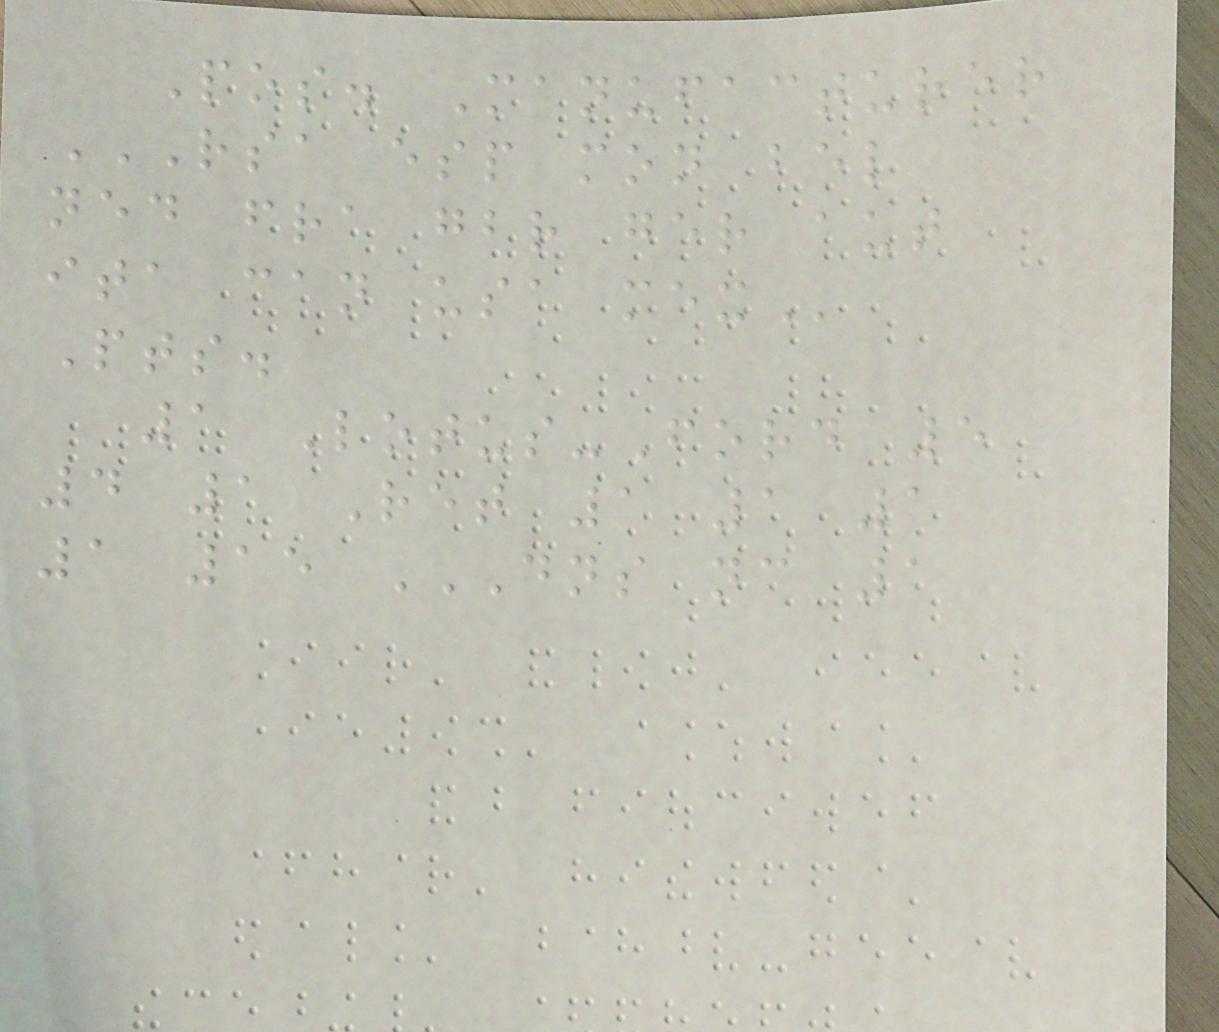Pos. Manufacturer
RSA ESP MON BEL
NED FRA GBR GER AUT
ITA CAN USA MEX
Pts.
1 Lotus-Ford 5
4 1 Ret 1 1 1
1 15 DNS NC 1
